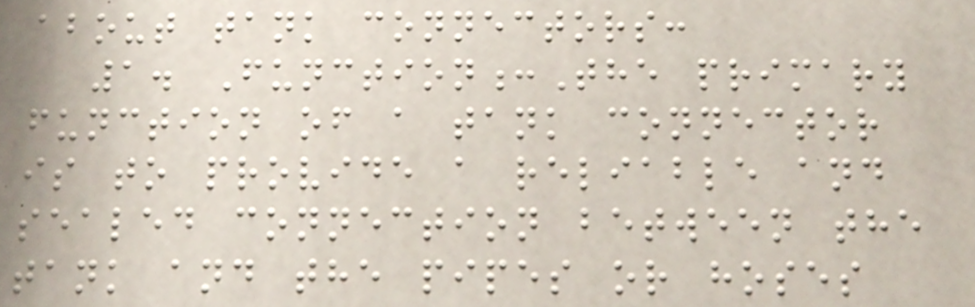about tank connectors:
1. Function:The primary
function of a tank connector
is to provide a reliable and
sealed connection between the
tank and the pipes or hoses
